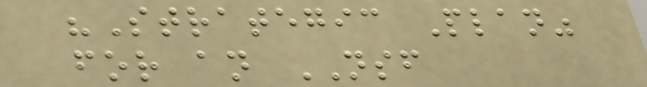"Strategic Plan"
for an NSF
